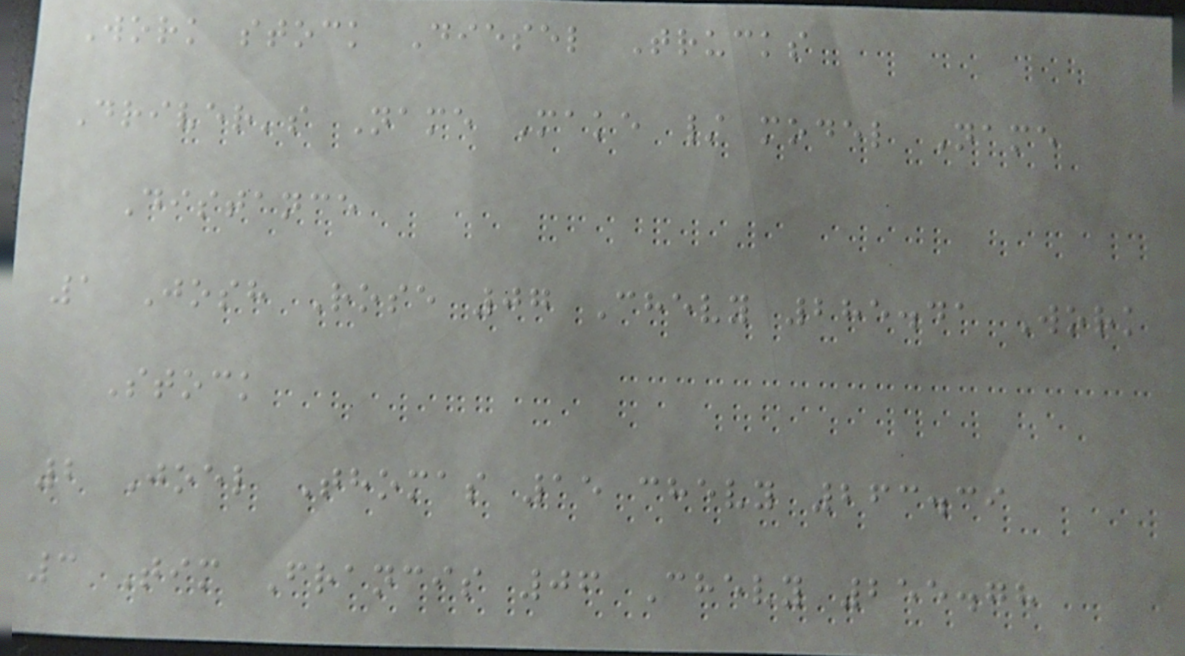Work stock Diesel Trucks
Driver's Name Make / model Name
Distance
1 Josh Rose 07 Chevy 285.41 Work
Stock
2 Joel Thomas 15 chevy 263.39
3 Tim Francis 06 Chevy 255.78
